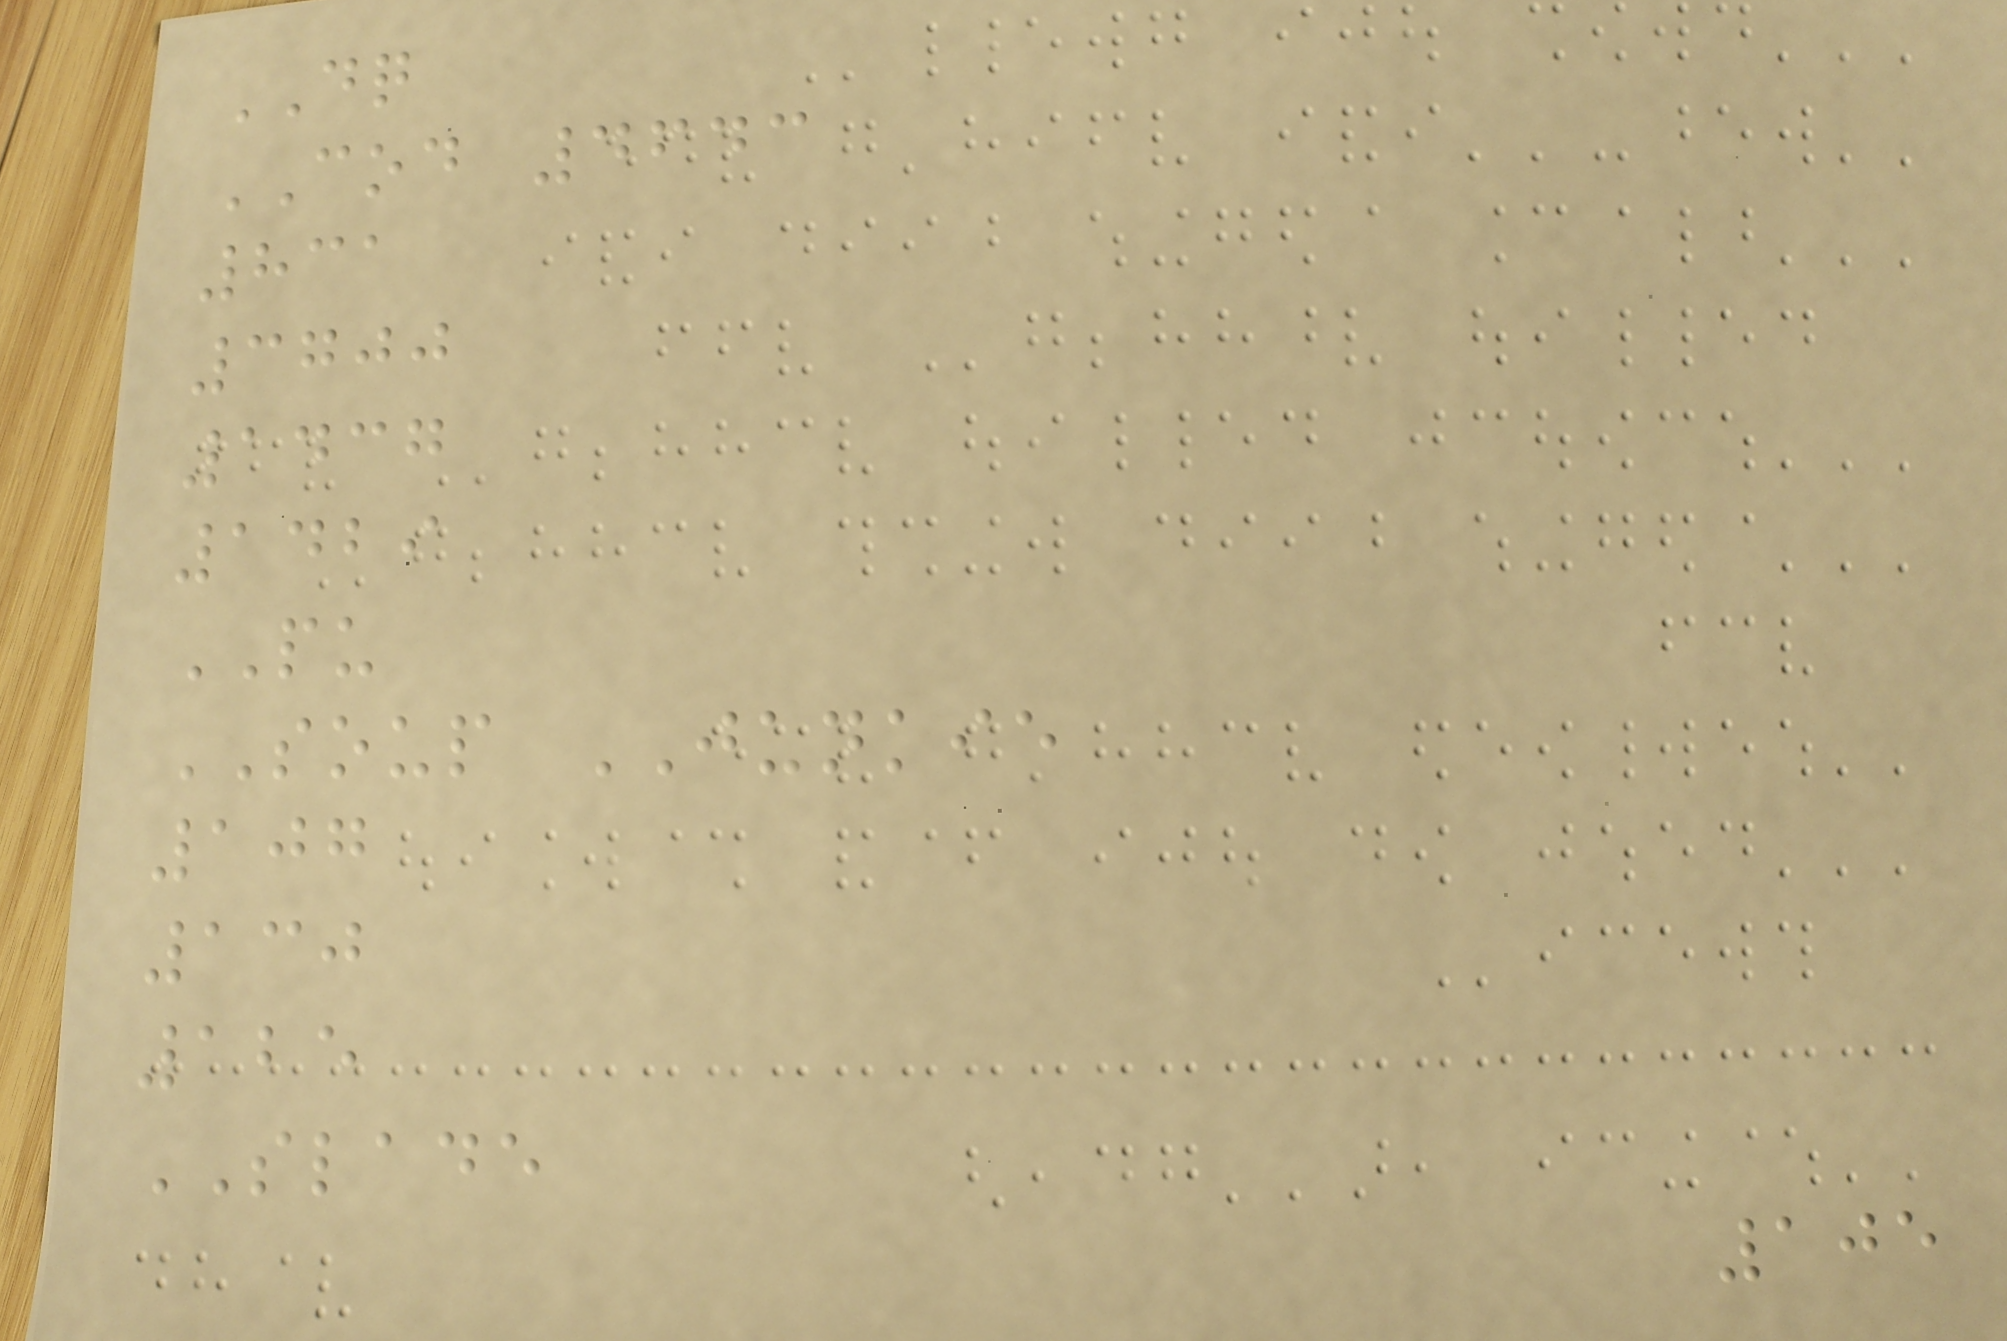DQ
COD 4643
831
3700
1437
1429
PU
SOUP JUNKIE
107
130
125
SLADE
105
